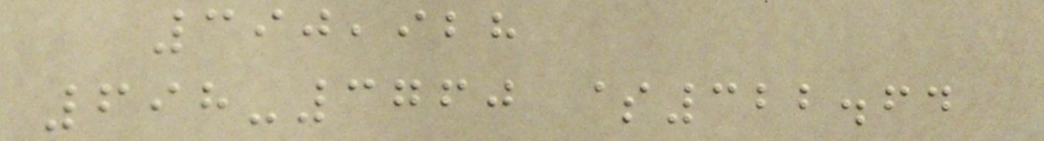390,928
698-3760 $322.64
